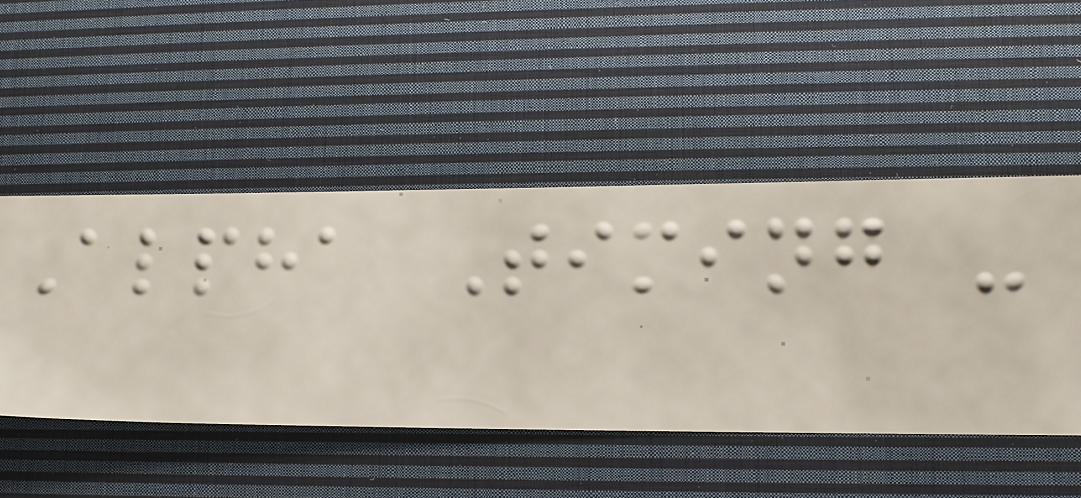Alpha Timing -
